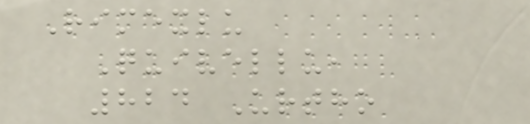Rimexlu
Quivellu,
824 Urtho
